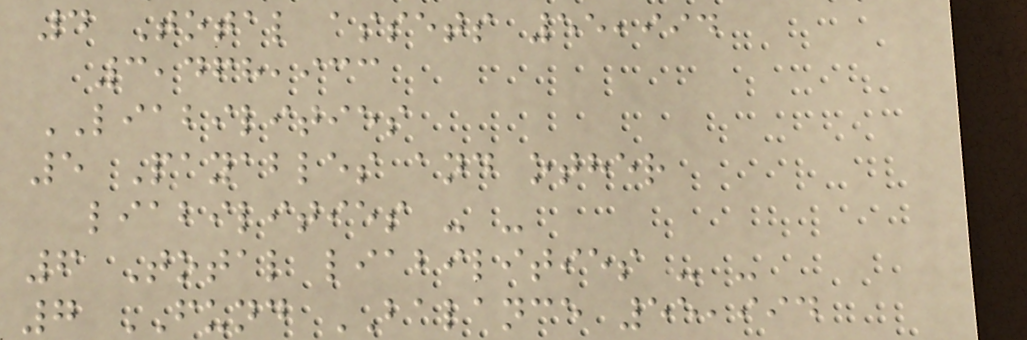4 Total assets 55,994
3,468,933
LIABILITIES
5 Payables and other
liabilities - -
6 Total liabilities - -
7 FUND BALANCE 55,994
